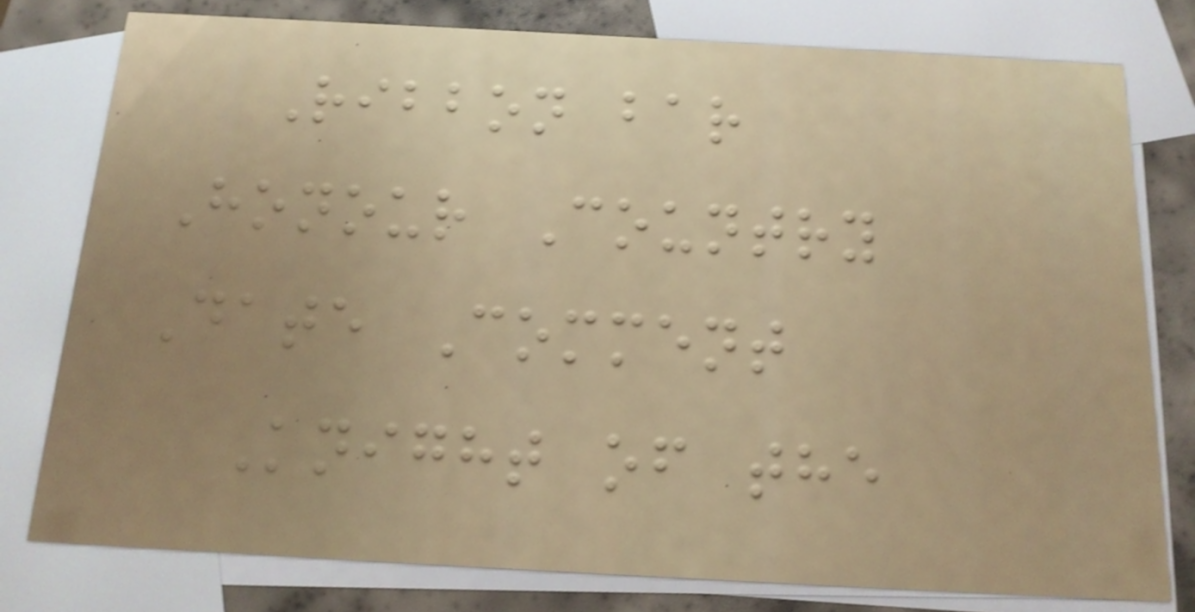Ribbon bar
Honour Country
Date Comment
Knight of the
